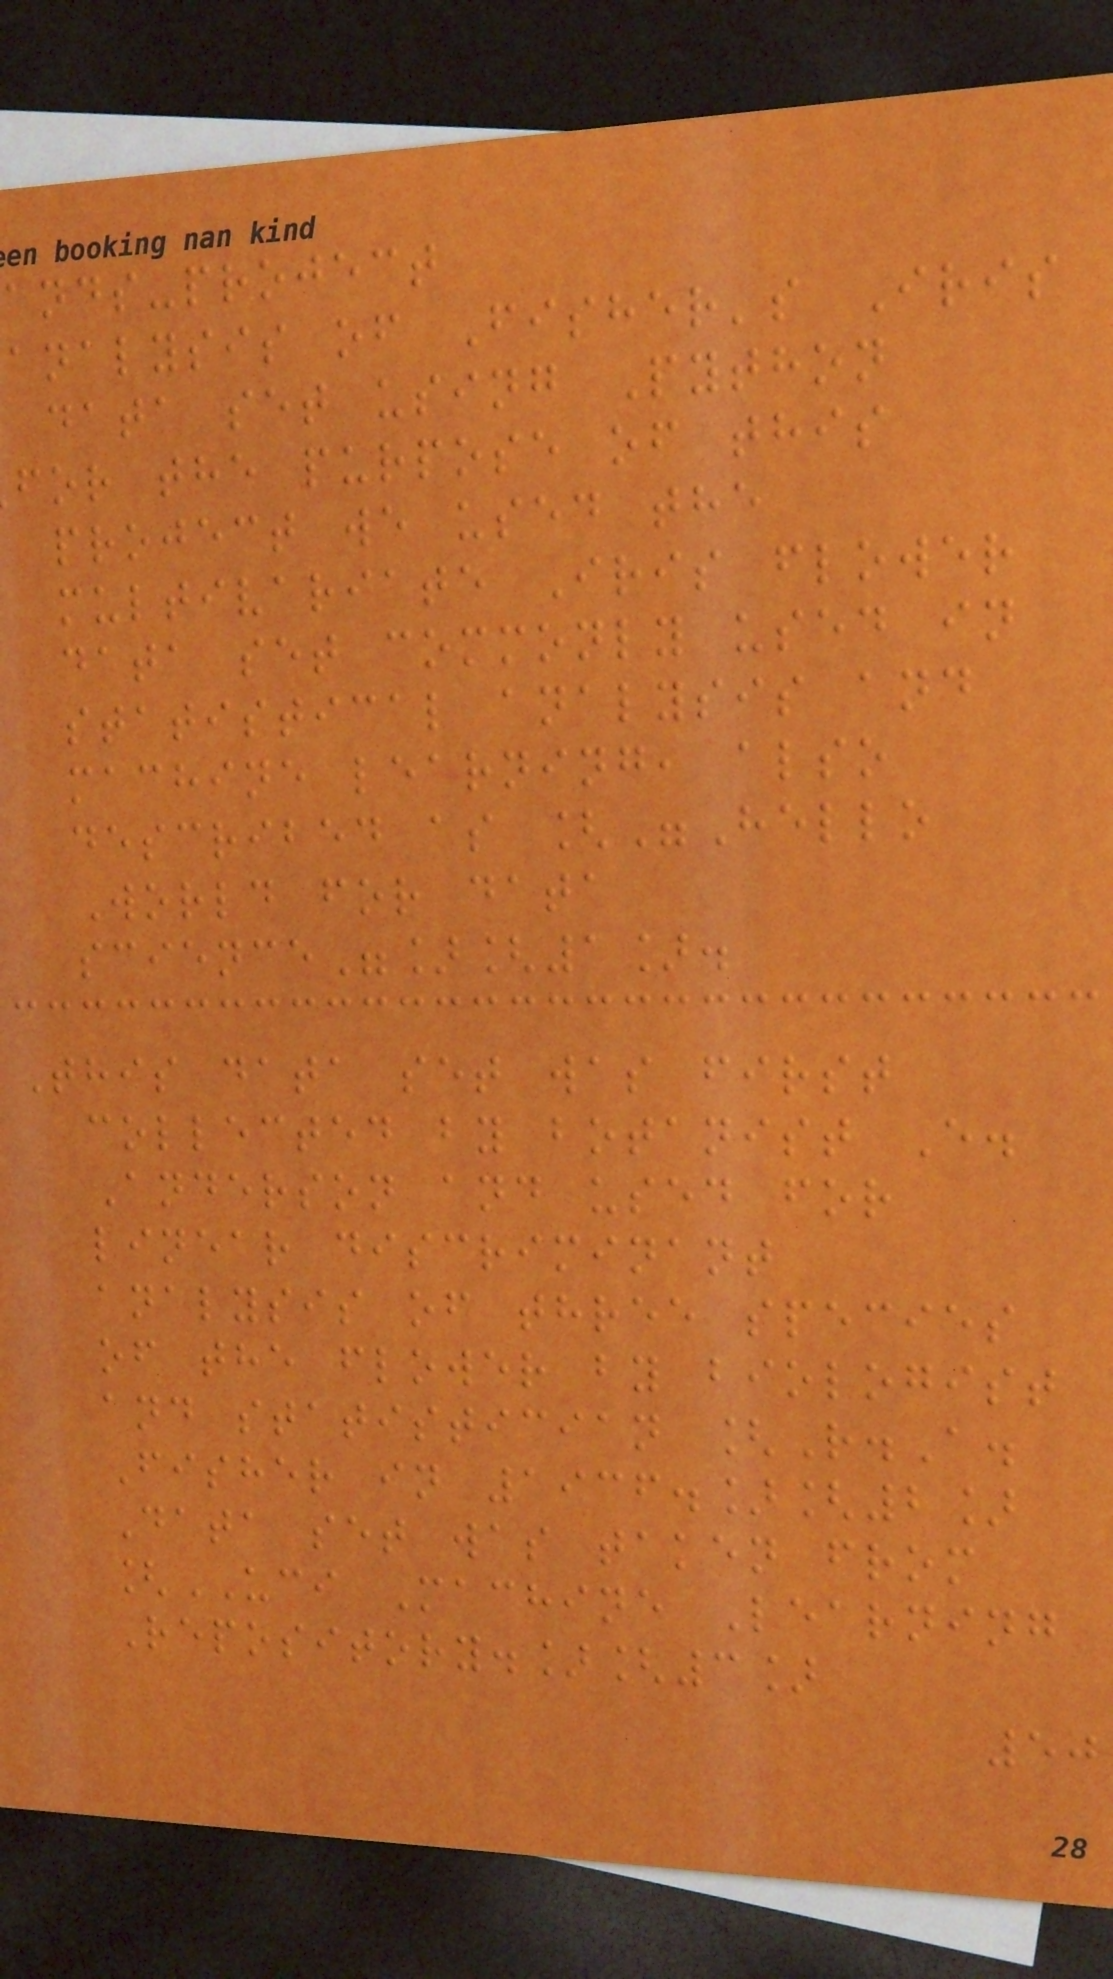ands-project
analysis of Fisher's Iris
data set using Python
for the purpose of this
project we used the
multivariate Iris flower
data set commonly used in
statistical analysis and
machine learning, also
described as ["Hello
World for data
science"][1].
This data set was first
collected by botanist E.
Anderson and used for
linear discriminant
analysis of three species
of the flower by biologist
and statistician [R.A.
Fisher in 1936.][2]
Data set was taken from
[UCI Machine Learning
Repository.][3]
50
